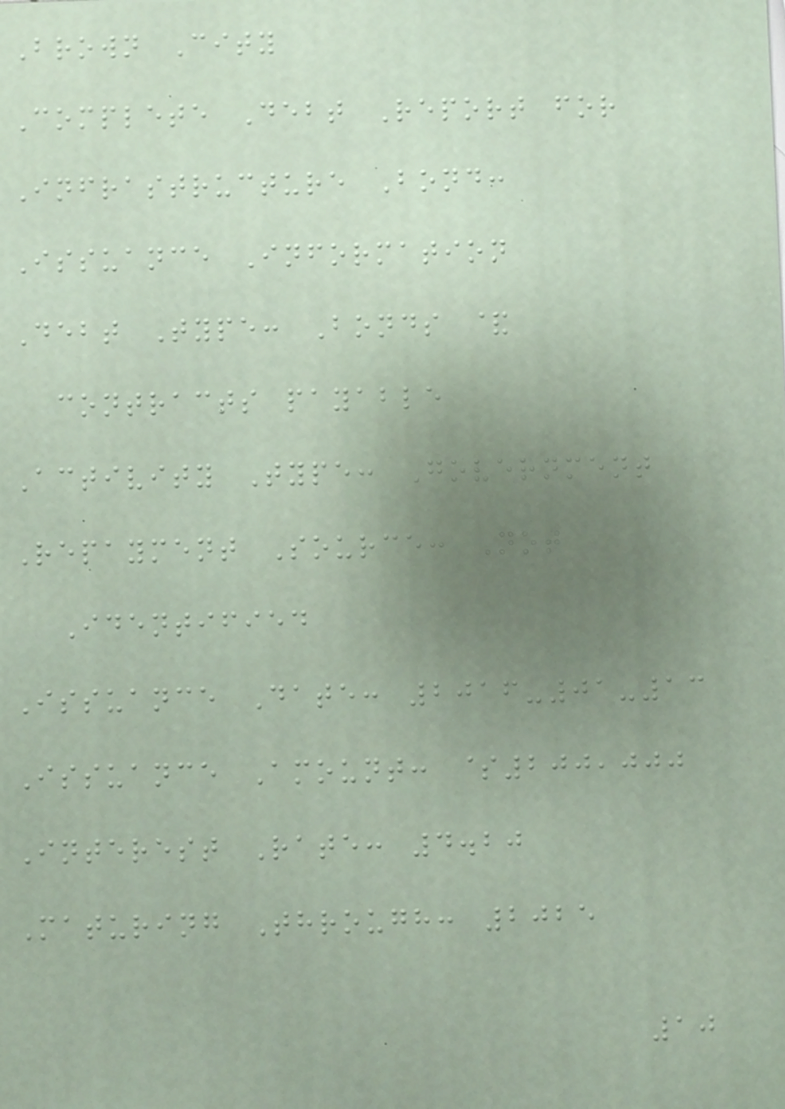Brown City
Complete Debt Report for
Infrastructure Bond:
Issuance Information
Debt Type: Bonds &
contracts payable
Activity Type: Government
Repayment Source: Not
Identified
Issuance Date: 2016-01-13
Issuance Amount: $200,000
Interest Rate: 4.20
Maturing Through: 2025
10
